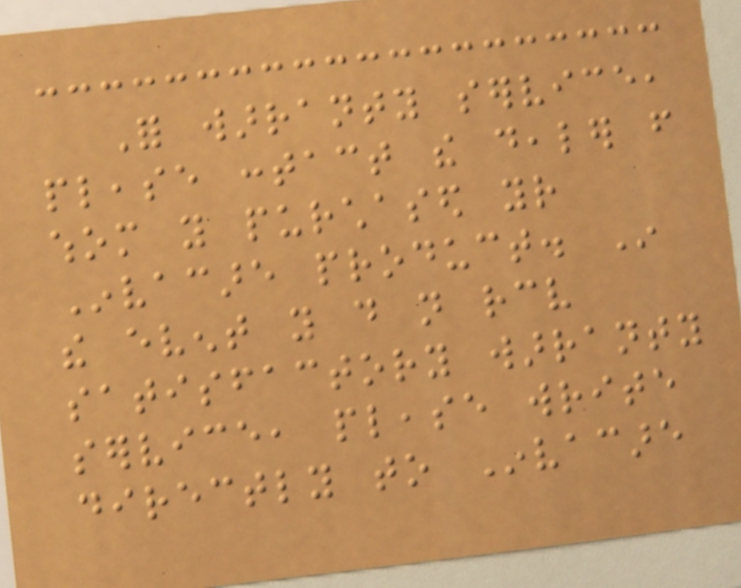For warranty service,
please contact the dealer from
whom you purchased your
Invacare product. In
the event you do not receive
satisfactory warranty
service, please write
directly to Invacare
